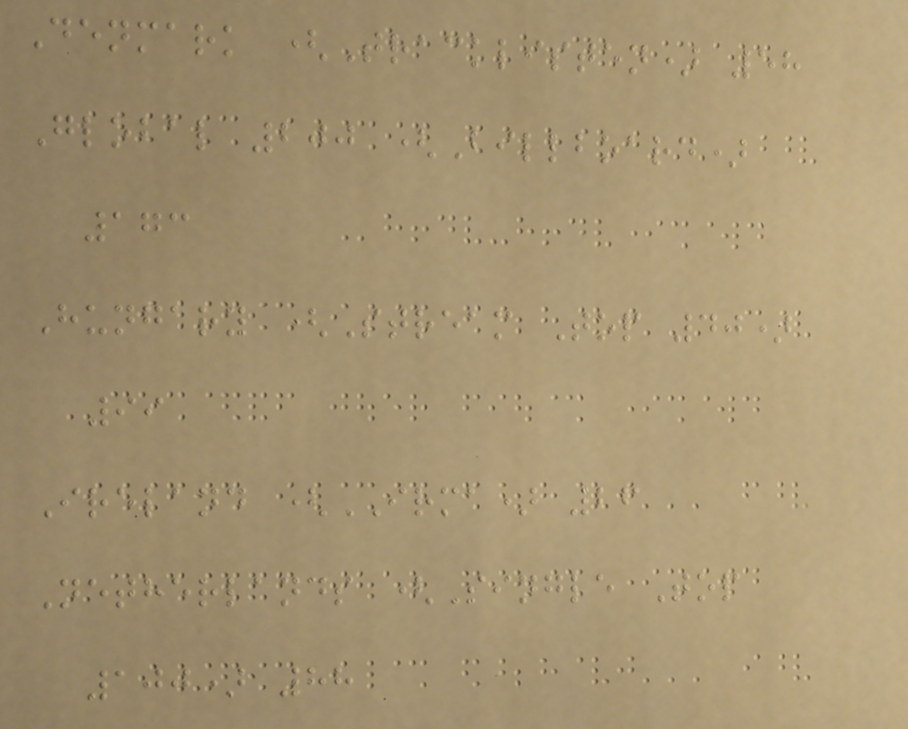Denmark (Tracklisten) 58
Global 200 (Billboard)
173
Hungary (Stream Top 40)
99
Ireland (IRMA) 26
Netherlands (Single Top
100) 88
